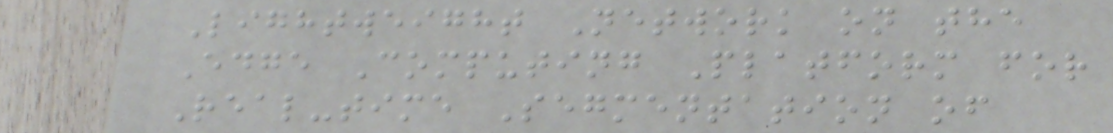Lightweight Network on the
Edge Computing Platform for
Real-time Segmentation of
